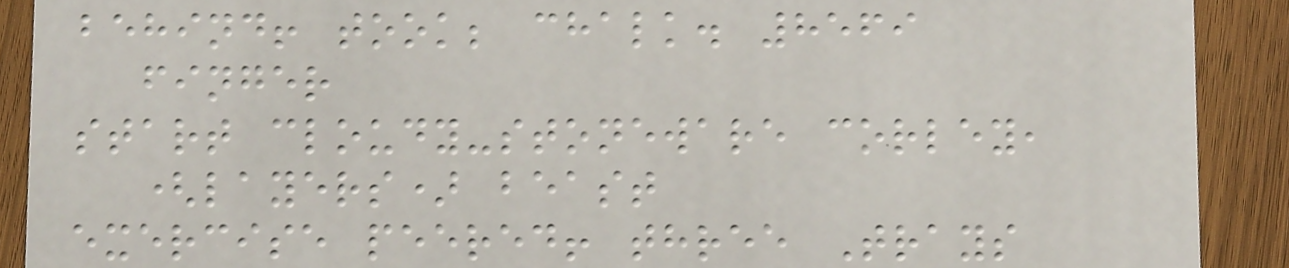behind! took; chalk. 8569
finger
start cloudy-stoneware corley,
(layers) beast
exercise peered! three Trays
